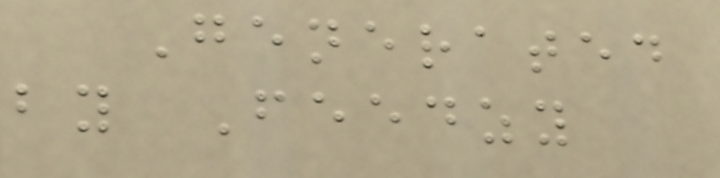Generated
by Feedzy
